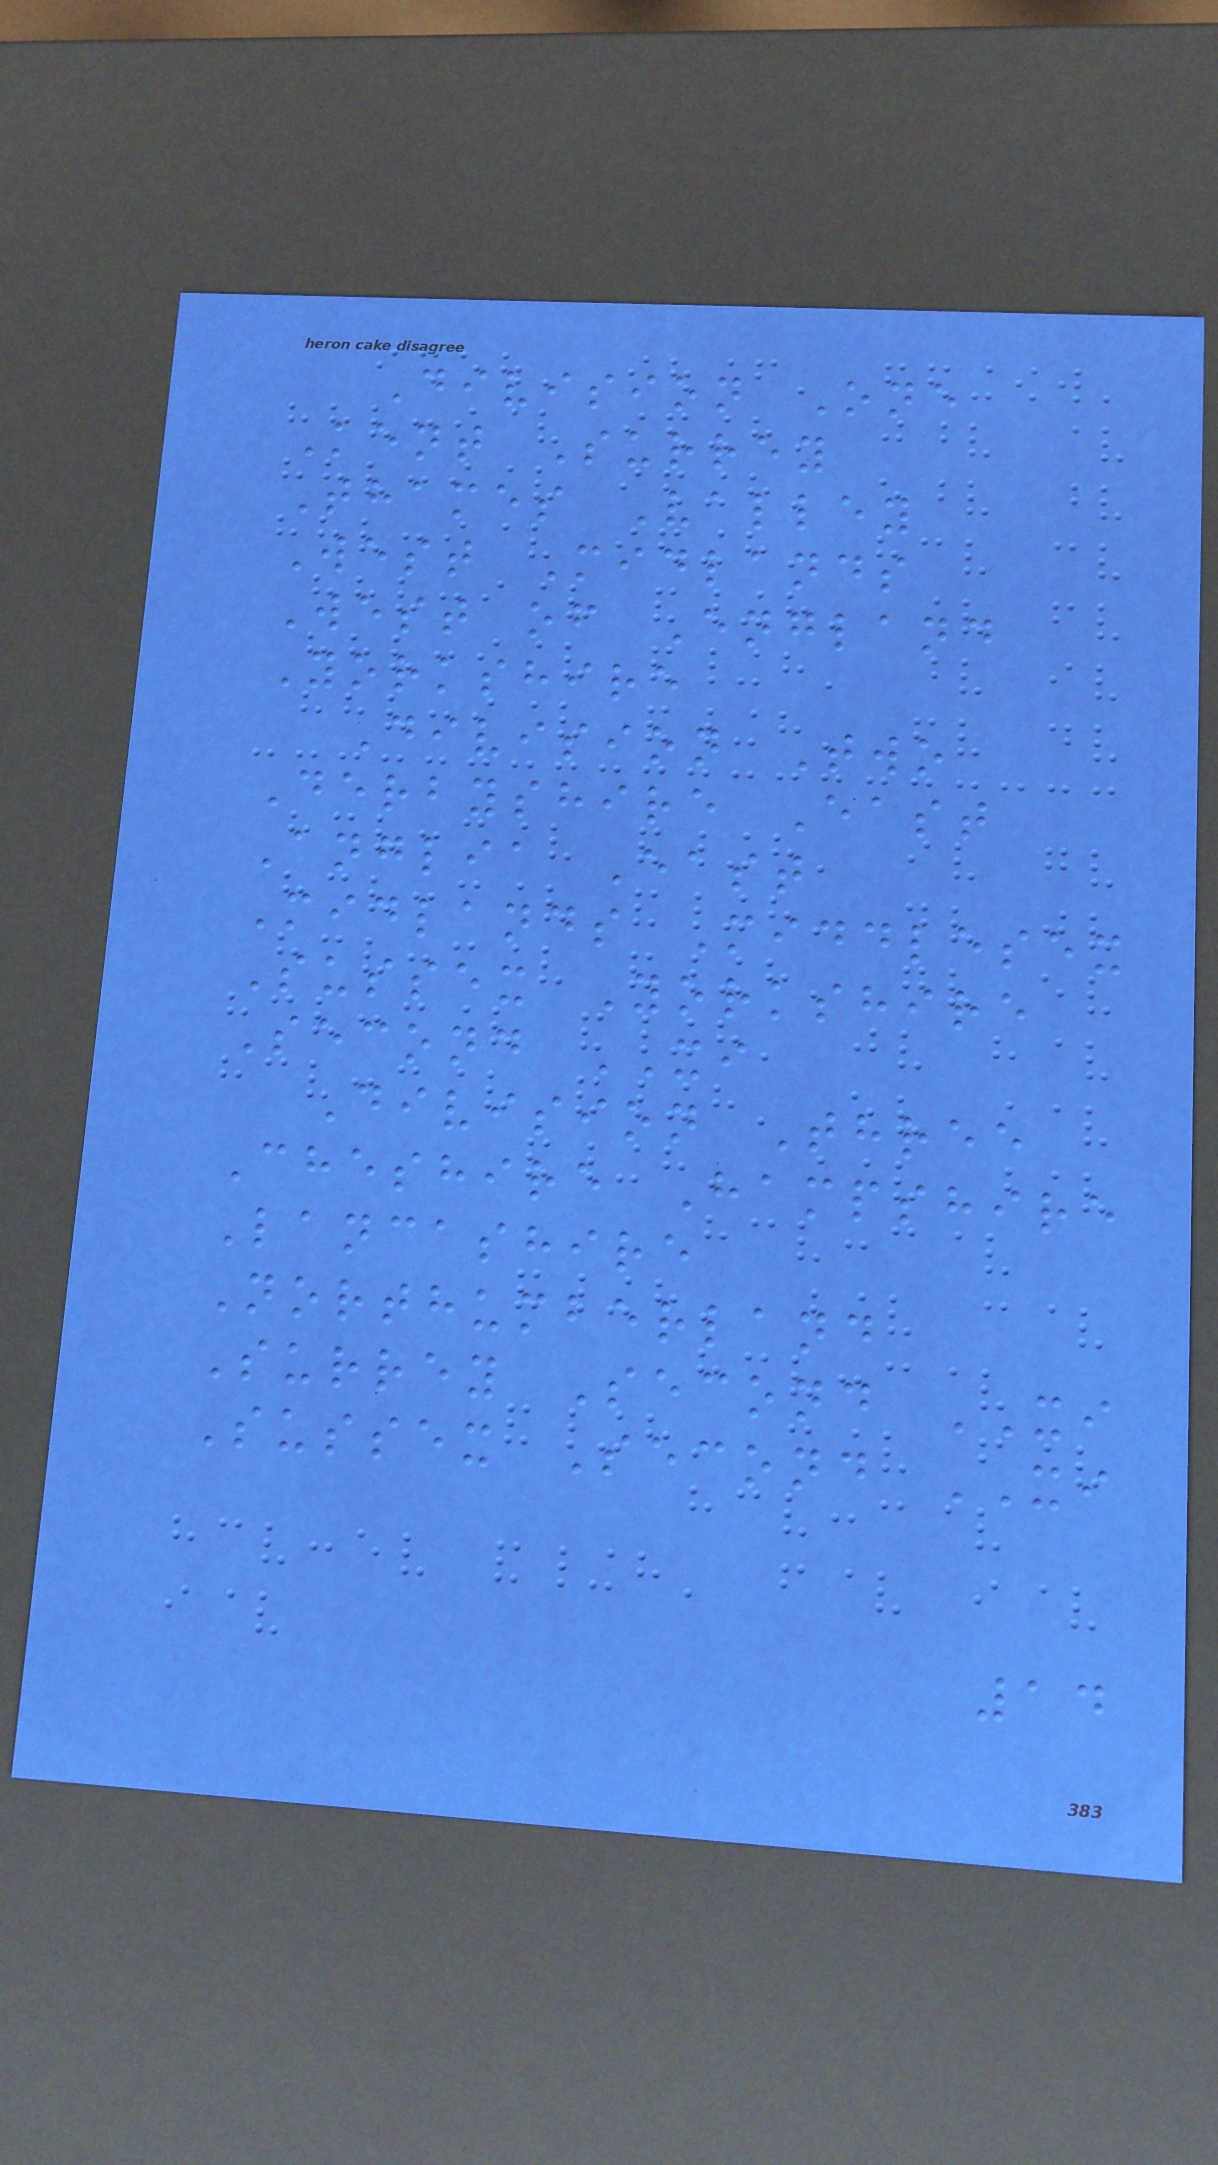Division One
Kent Surrey
Thames Valley
West Midlands
West of England
Yorkshire
Division Two
Derbyshire East
Anglia East
Midlands Middlesex
Sussex Yorkshire
Second XI
Division Three
Cheshire Hampshire
Lancashire
Northumberland
Surrey Second XI
Sussex Second XI
14
